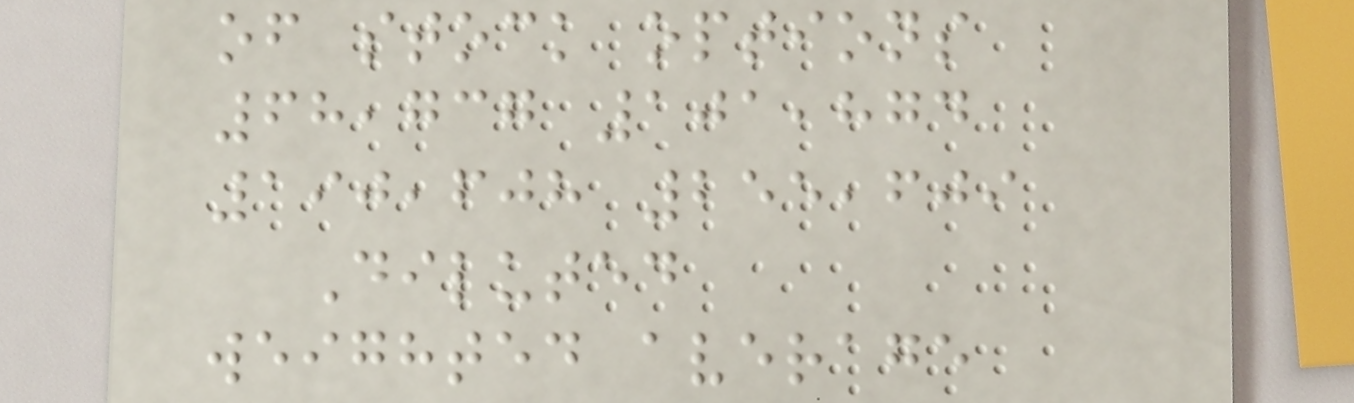of stock options
68,737 101,874
190,608 255,609
Diluted
weighted average
